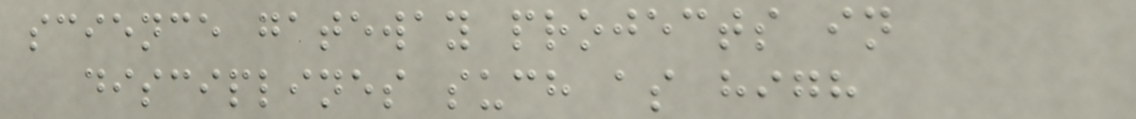science gateway projects in
disciplines such as high
